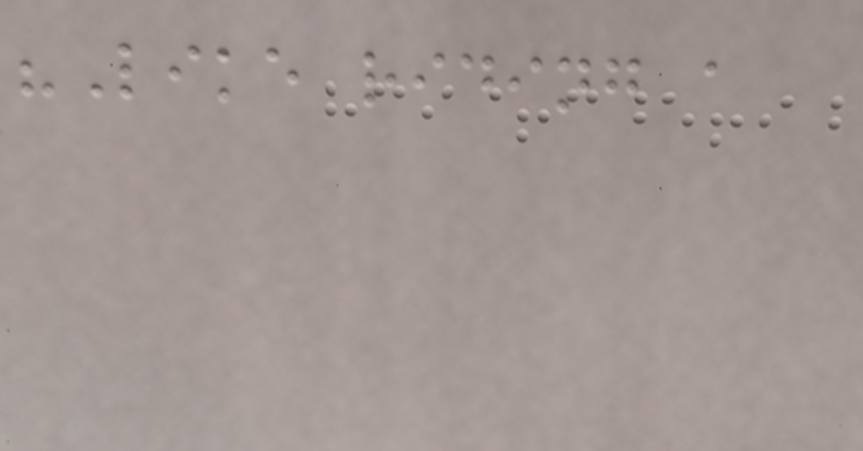"Like riding a
